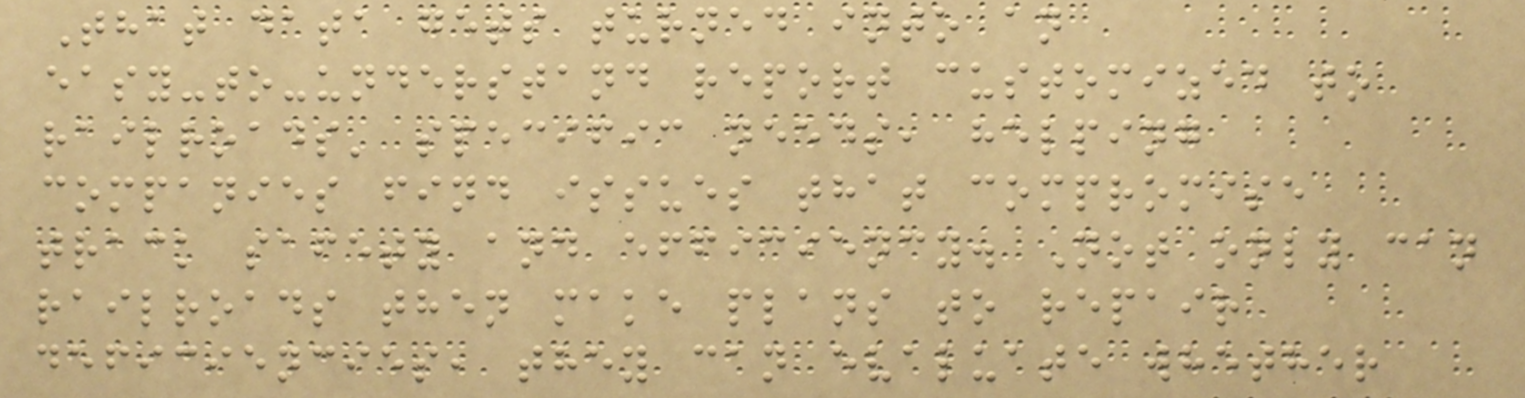That data gets turned into an
easy-to-understand report customized to
railroads' specific needs, helping
companies find issues that compromise
track safety and efficiency. Not only can
railroads then make plans to repair
deficiencies, they can evaluate whether
